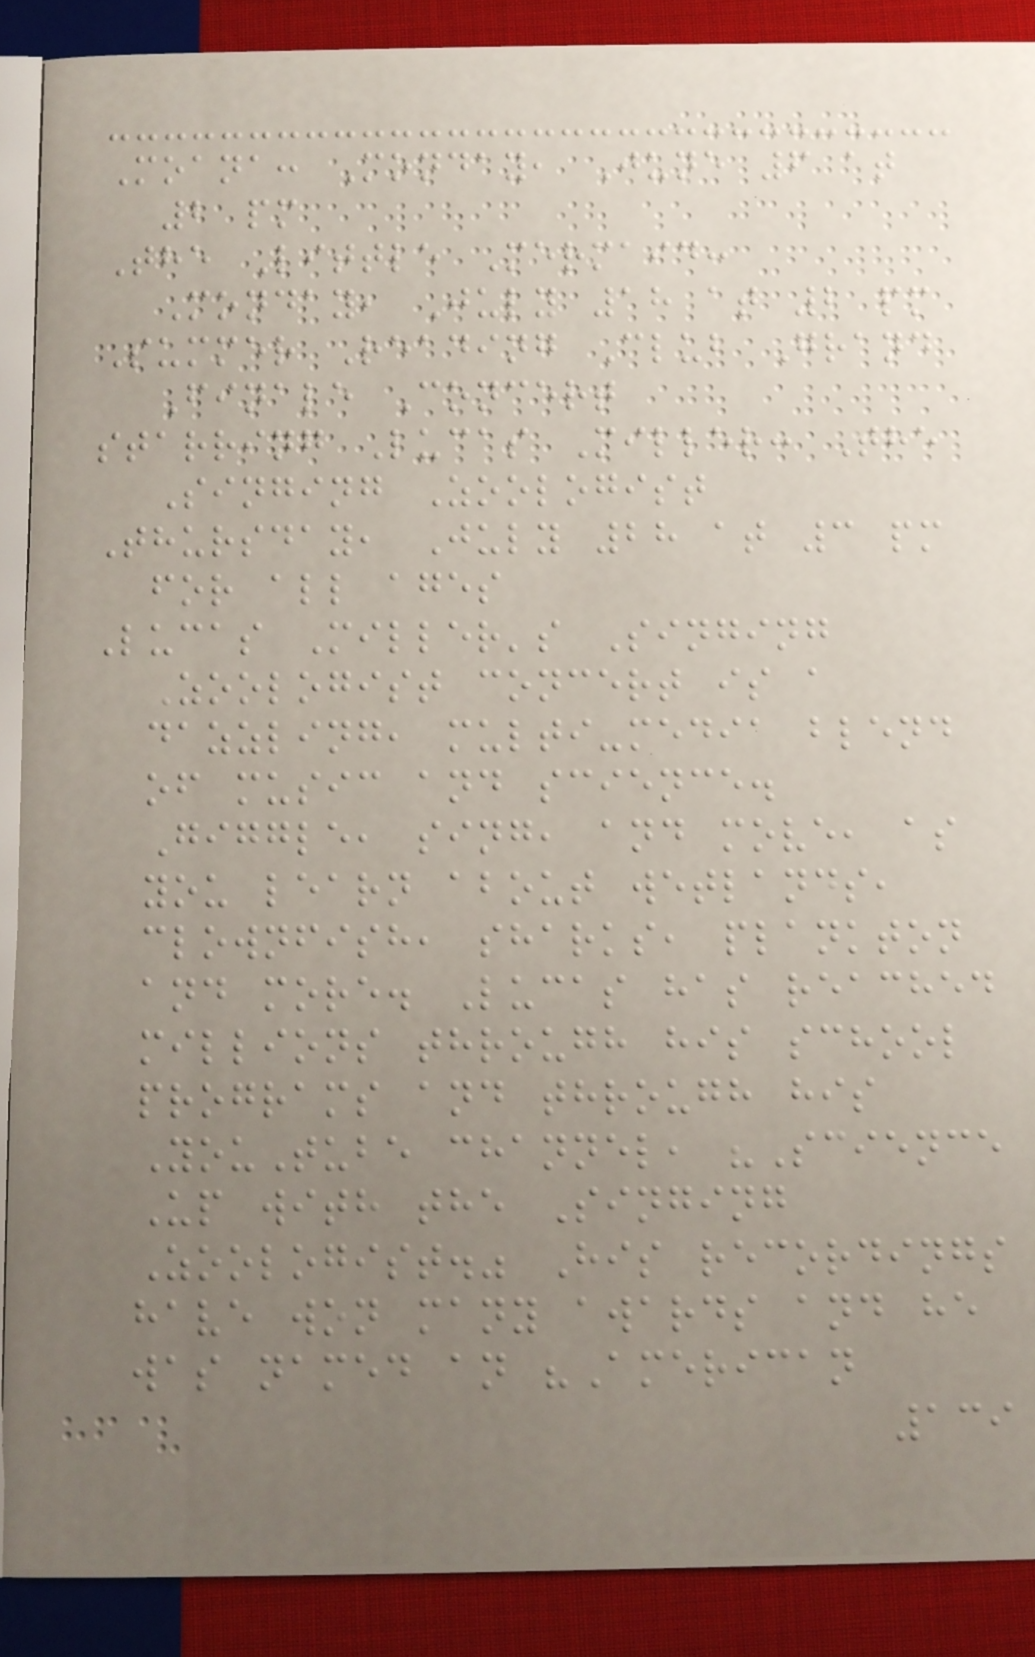Moana: Monday, June 6 at
2 pm
The Little Mermaid:
Monday, July 18 at 2 pm
Summer Reading Club Grand
Finale Concert
starring Lucas Miller: The
Singing Zoologist
Thursday, July 28 at 3 pm
for all ages
Lucas Miller's Singing
Zoologist concert is a
dazzling, multi-media blend
of music and science.
Giggle, sing, and move, as
you learn about wetlands,
clownfish, sharks, plankton
and more. Lucas has reached
millions through his school
programs and through his
YouTube channel, "Science
Up with the Singing
Zoologist." His recordings
have won many awards and he
was named an "American
139
